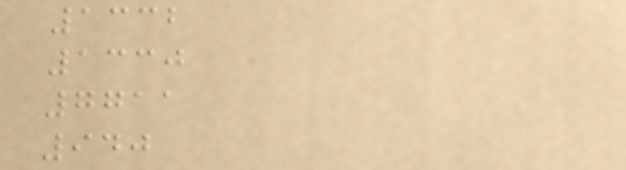1332
1330
7711
940
